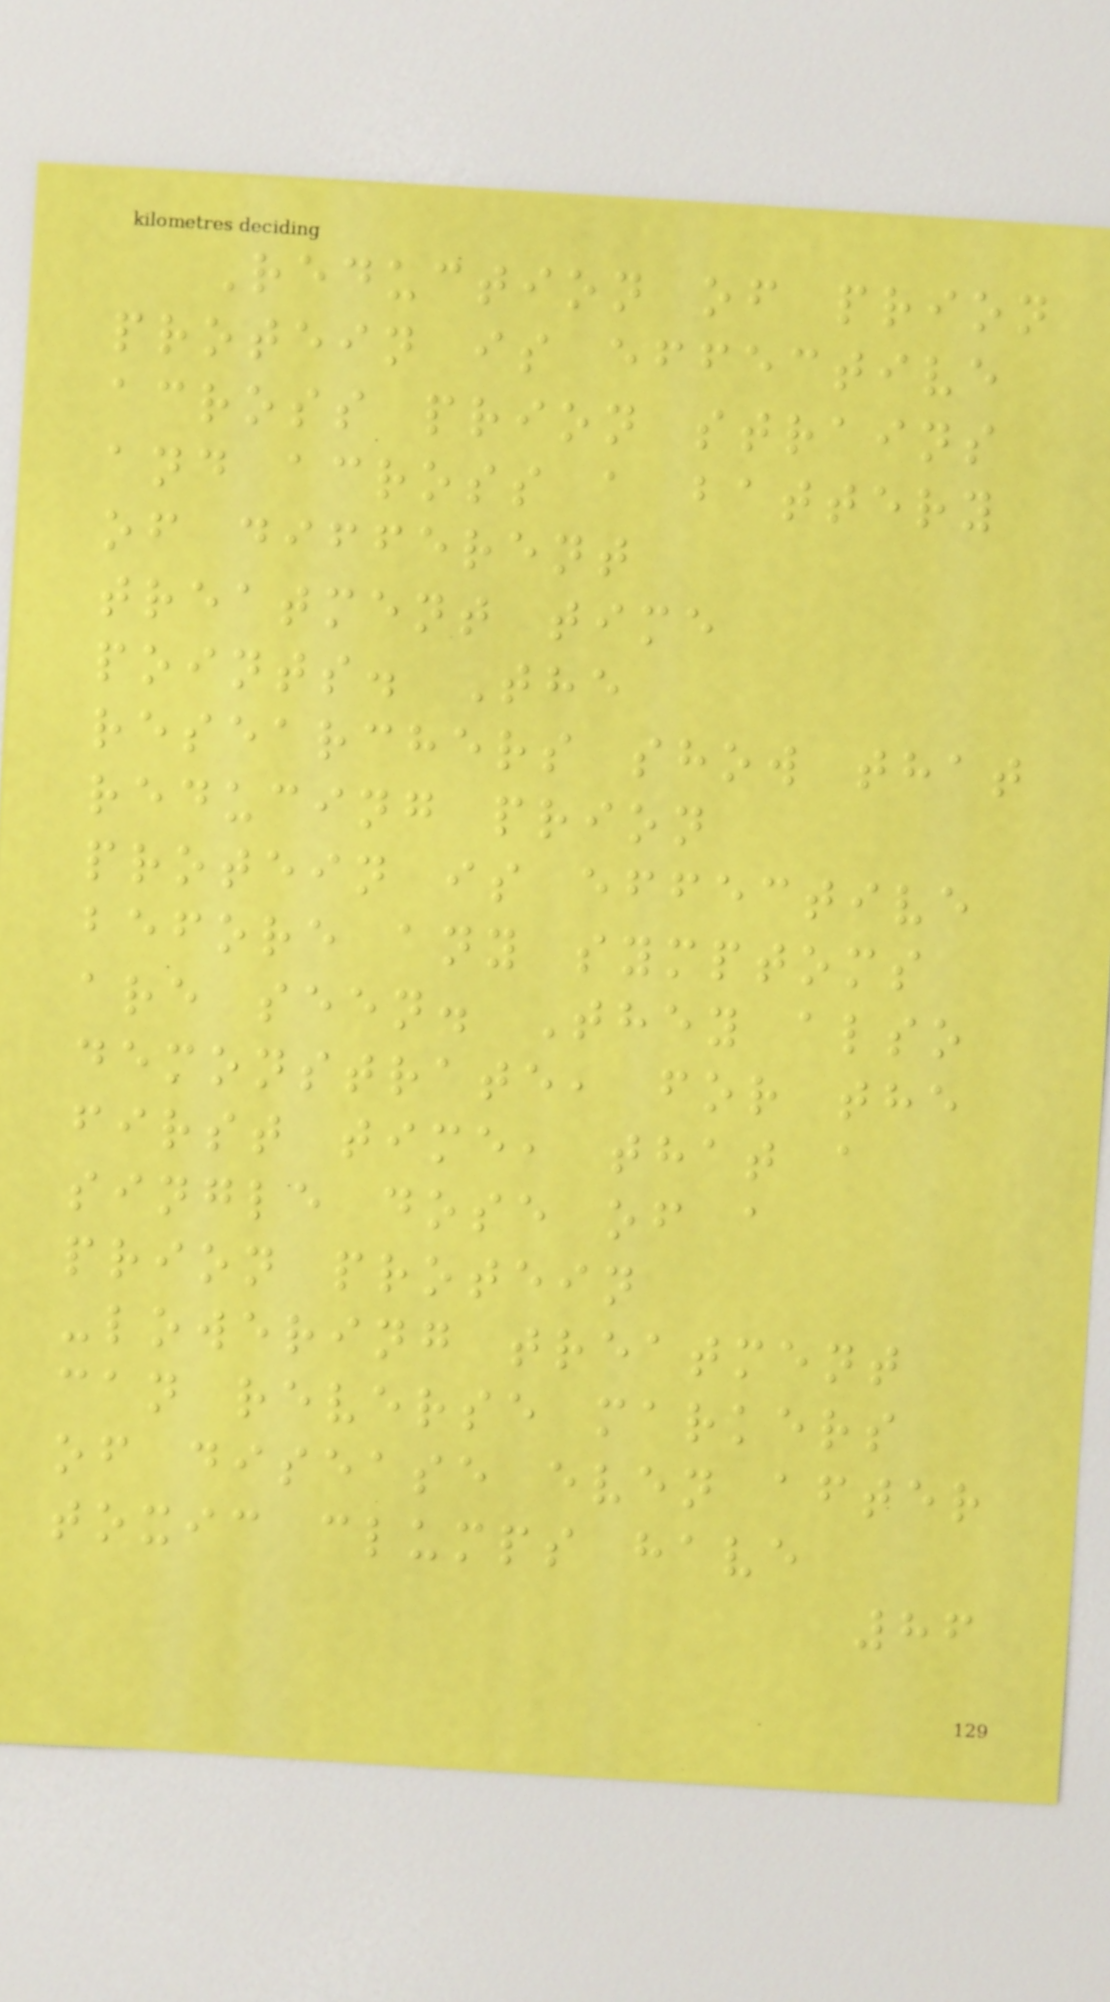Reduction of prion
protein is effective
across prion strains
and across a battery
of different
treatment time
points. The
researchers show that
reducing prion
protein is effective
before any symptoms
are seen. They also
demonstrate, for the
first time, that a
single dose of a
prion protein
-lowering treatment
can reverse markers
of disease even after
toxic clumps have
86
